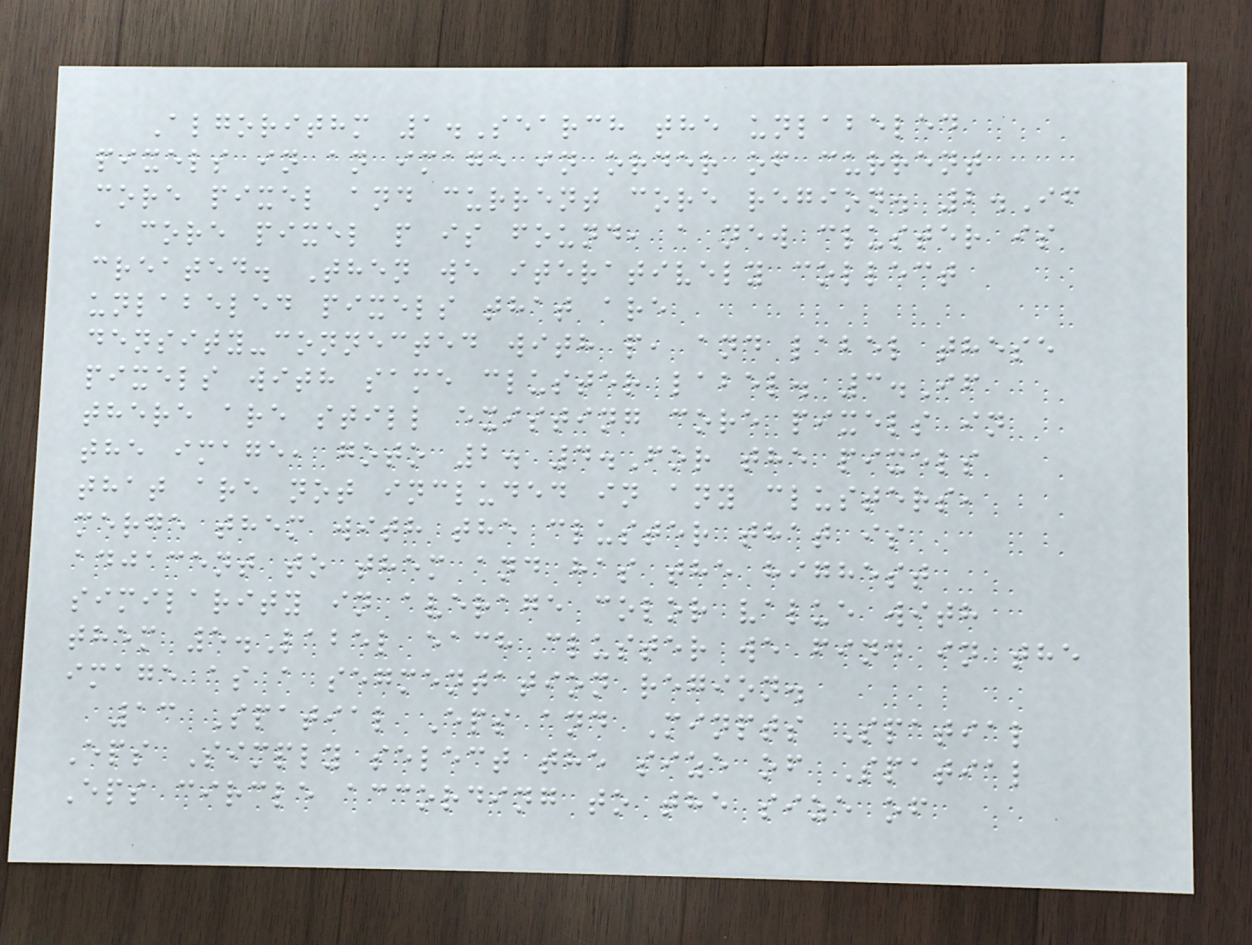Algorithm 1.Search the unlabeled
pixels in an image in order of current
core pixel and current core region. 2.If
a core pixel p is found, a new cluster is
created. Then we iteratively collect
unlabeled pixels that are
density-connected with p, and label these
pixels with same cluster label. 3.If
there are still existing core pixels in
the image, goto 2. 4.For the pixels
that are not included in any clusters,
merge them with the cluster that is
adjacent to them and has the highest
similarity in average color value with
them 5.Label each cluster we find in the
image as a segmentation region.
13 Spatial Eps and Minpts Spatial
Eps Simply select the size of Spatial
Eps circle according to the size of
